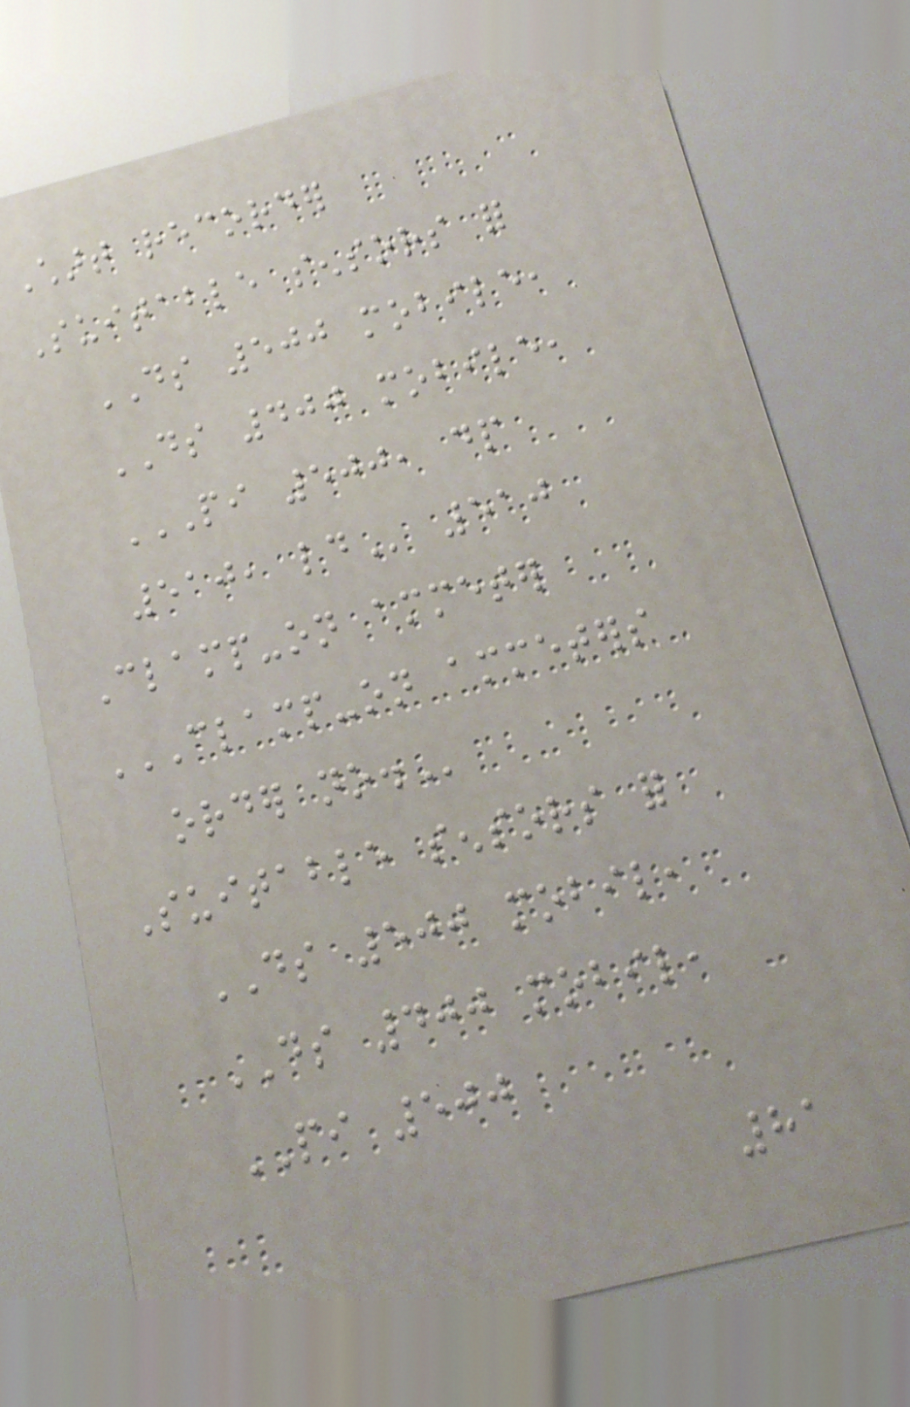Chart recorder
Suitable sensors for
DS 500 mobile,
DS 400 mobile,
PI 500, DP
510, LD 510
Clamp-on ammeter
CLAMP-ON AMMETERS
ORDER NO.
Suitable sensors for
DS 500 mobil,
DS 400 mobil,
PI 500
81
